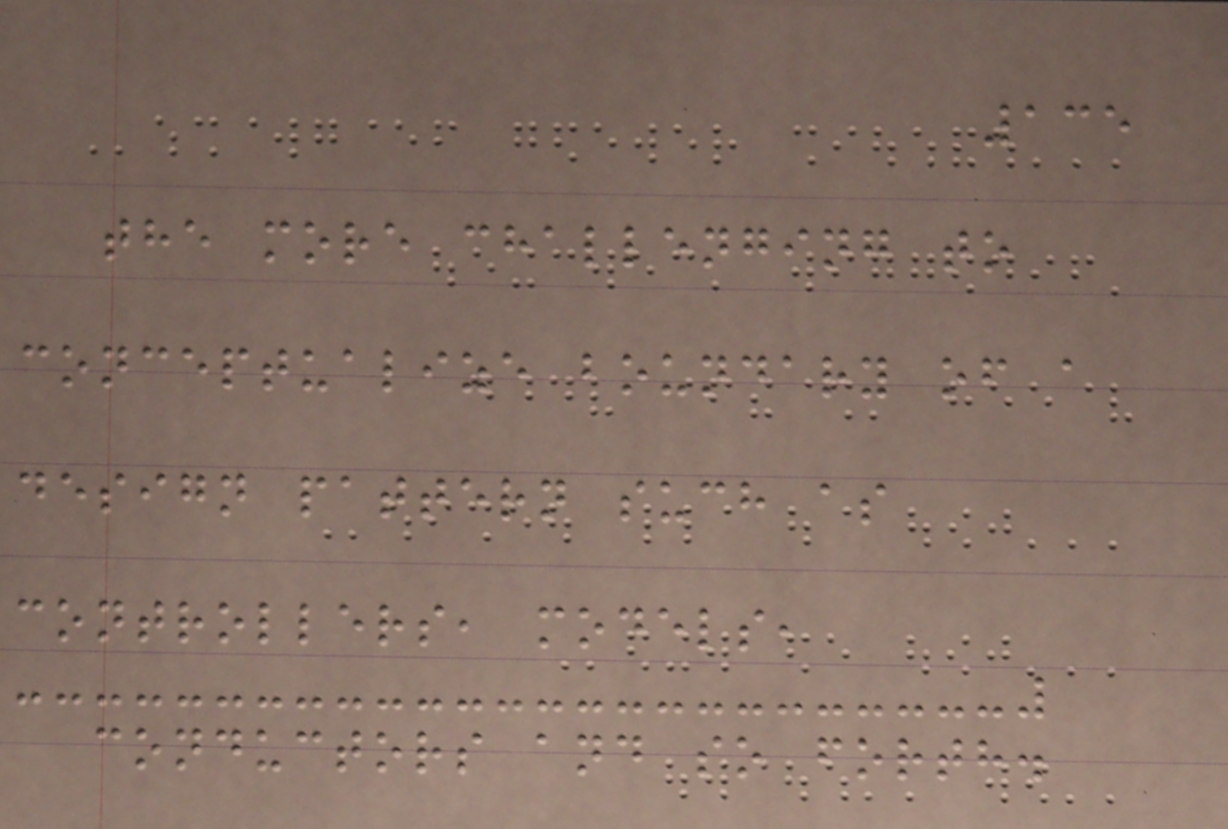135
the more challenging to
conceptualize boundary of a
design pattern such as
controllers, models,
conductors and so forth.
